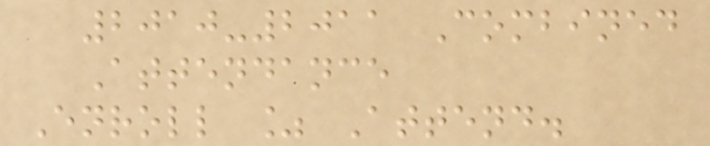2010-2011 Combined
Attendance
Enroll % Attend.
